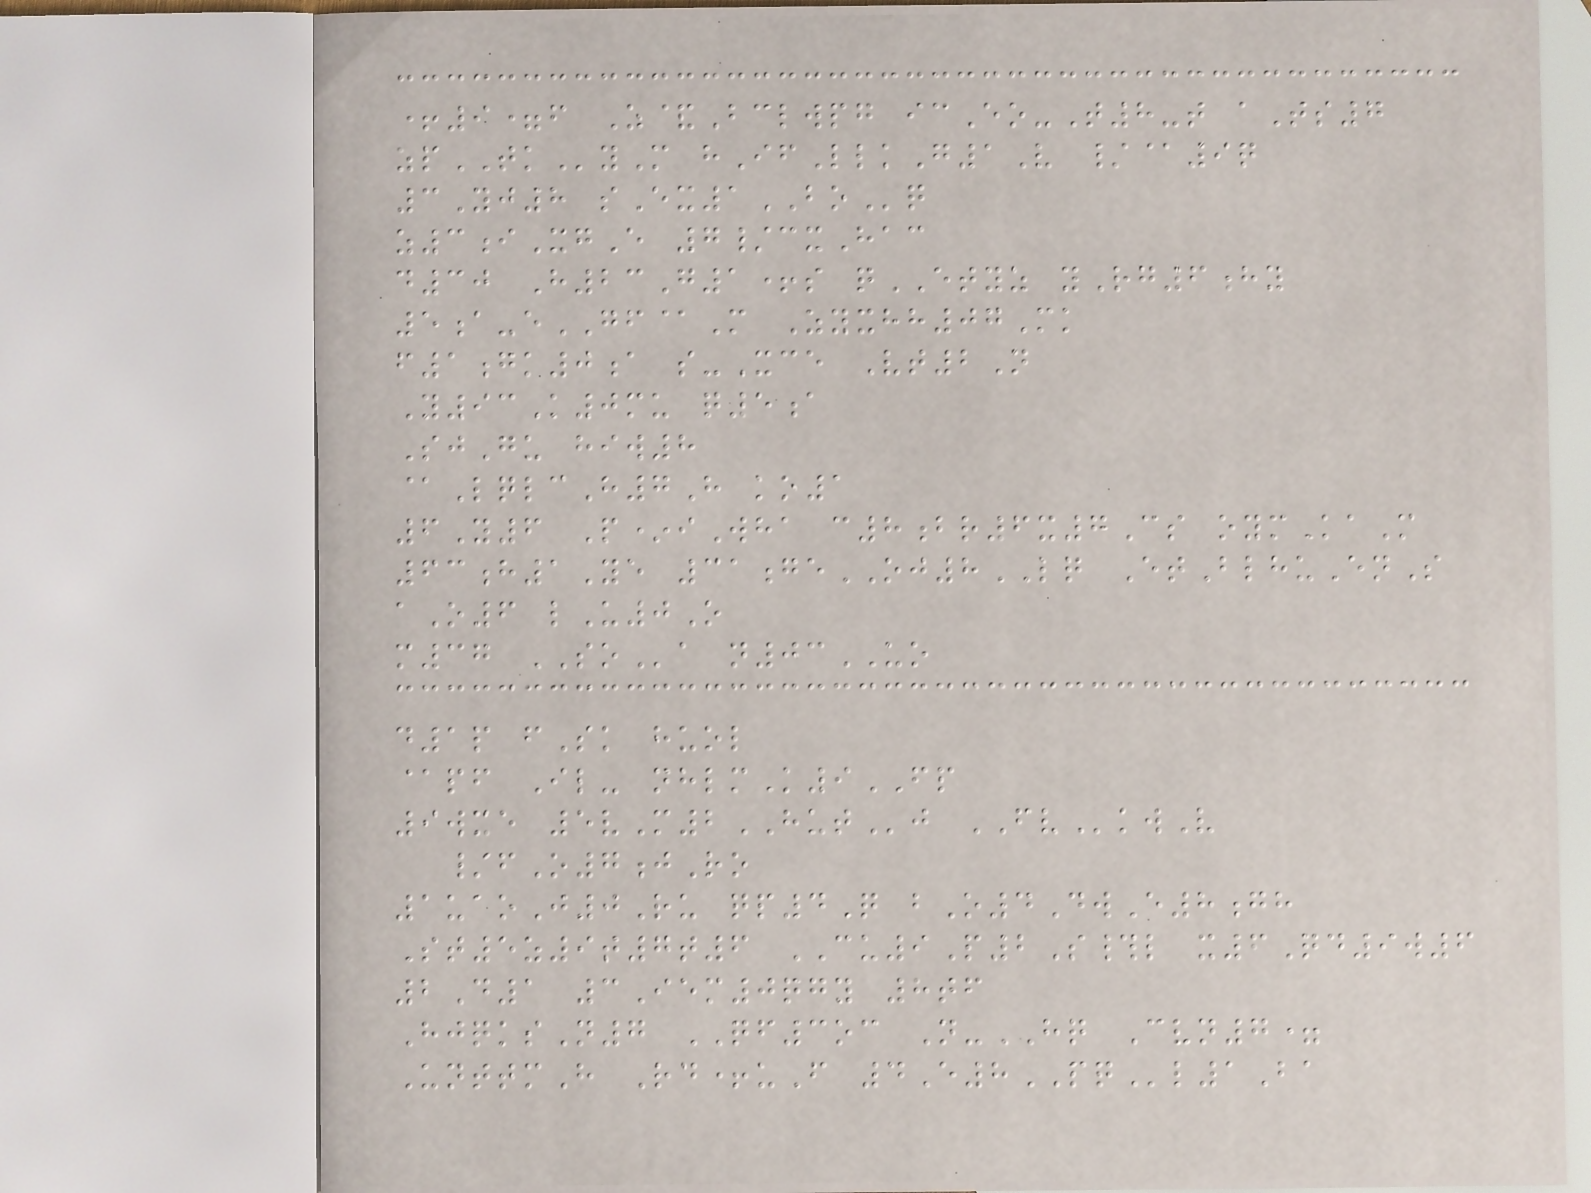+9=f Z&Bclwpg icEo-T8-t aTs7
zpTKyM hIfLlkG1V /@9q
3Yj8 sEx1BOq
z3iXgE 7/cxHac
d30 H23G1+s qETYZ yRg6hy
5a-eGF@M Zyxhh07Mk
f1gk0a s-Xce Vt2N
Y93K0mu q5a
SjGu hiw8
@LqlcH7H ko1
6Y6 P*iWha c8br6x7Cs oymKaM
63h1Ye 31geOJ8LQ EtBlhuEnS
aO6 lU0O
m37 SOa n03UO
d1p fSk huol
@pf Il- nhlmK9FP
9wxe 5vM2HUTj FVkwV
/fO7jRo
1uaoJ0Ru qp4Q bO4DwE8gh
St5z9t7t6 CU9P2S#l x6Qd9w6
2D1 3Iem0qgy 8tf
HjqksN7 QF3oc N-HQ Cvn7=
UnttmH Rd+uF 4E8PQl1Ba
